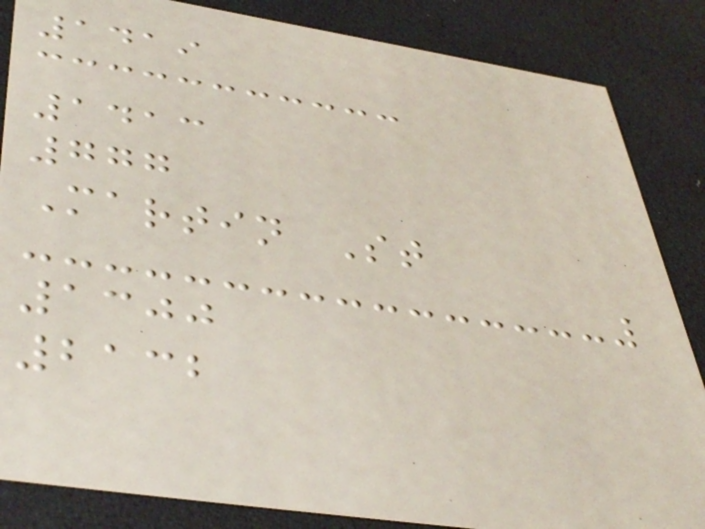1419
1413
777
Martin St
1300
2132
